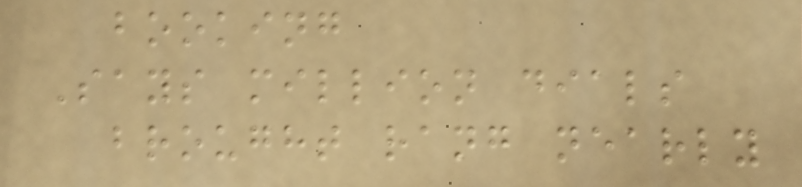booking
Says million dials
brought rang nearly
